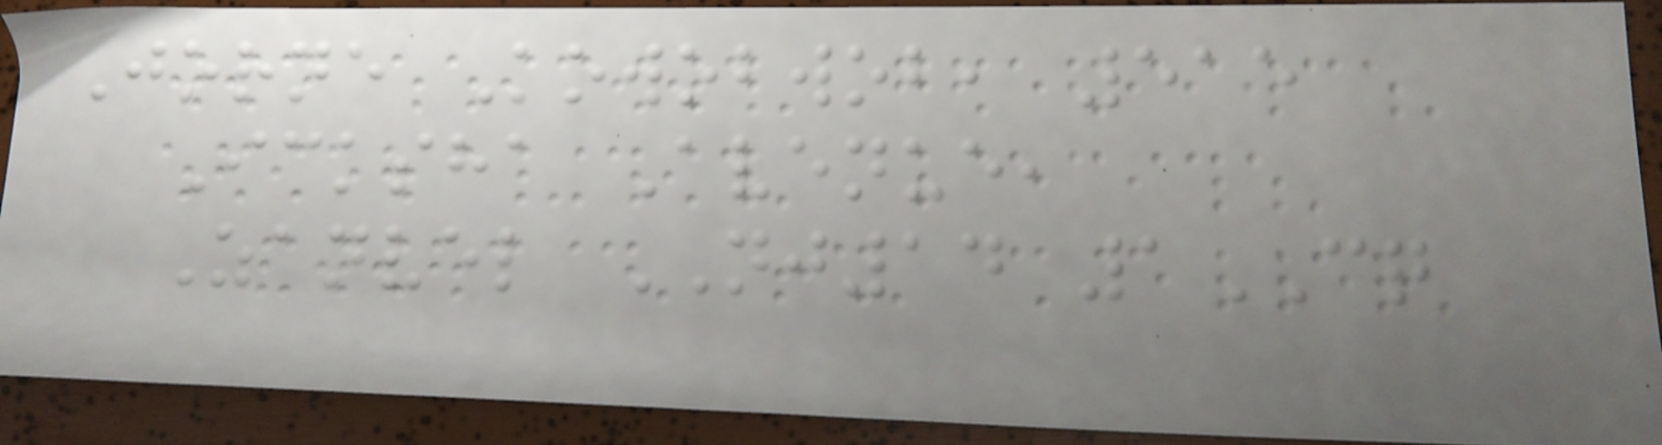Jorne Kowobwob, 515
Icksha Avenue,
Zanvel NJ14 1CQ
